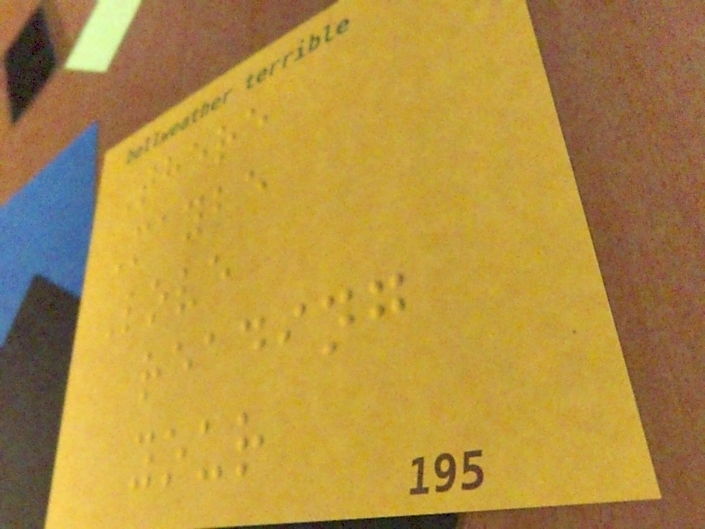There
Maybe
Love
reading
your
